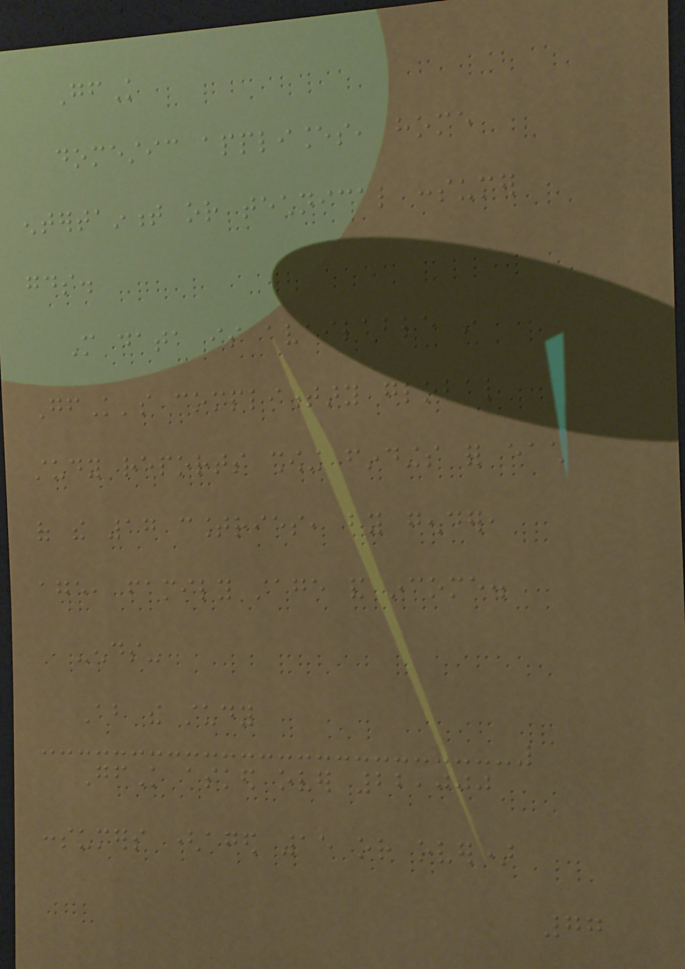GfK
domestic appliances, home
entertainment or technical consumer
goods.
More data is available in
GfK's complimentary global
study reports showing findings for each
of the 17 countries, by gender,
age, family stage and income.
-ends-
About the study
GfK asked over 22,000
consumers (aged 15 or over)
77
